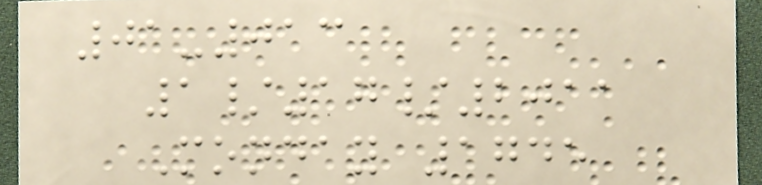01-013
1/17/2011
Monday 1745
